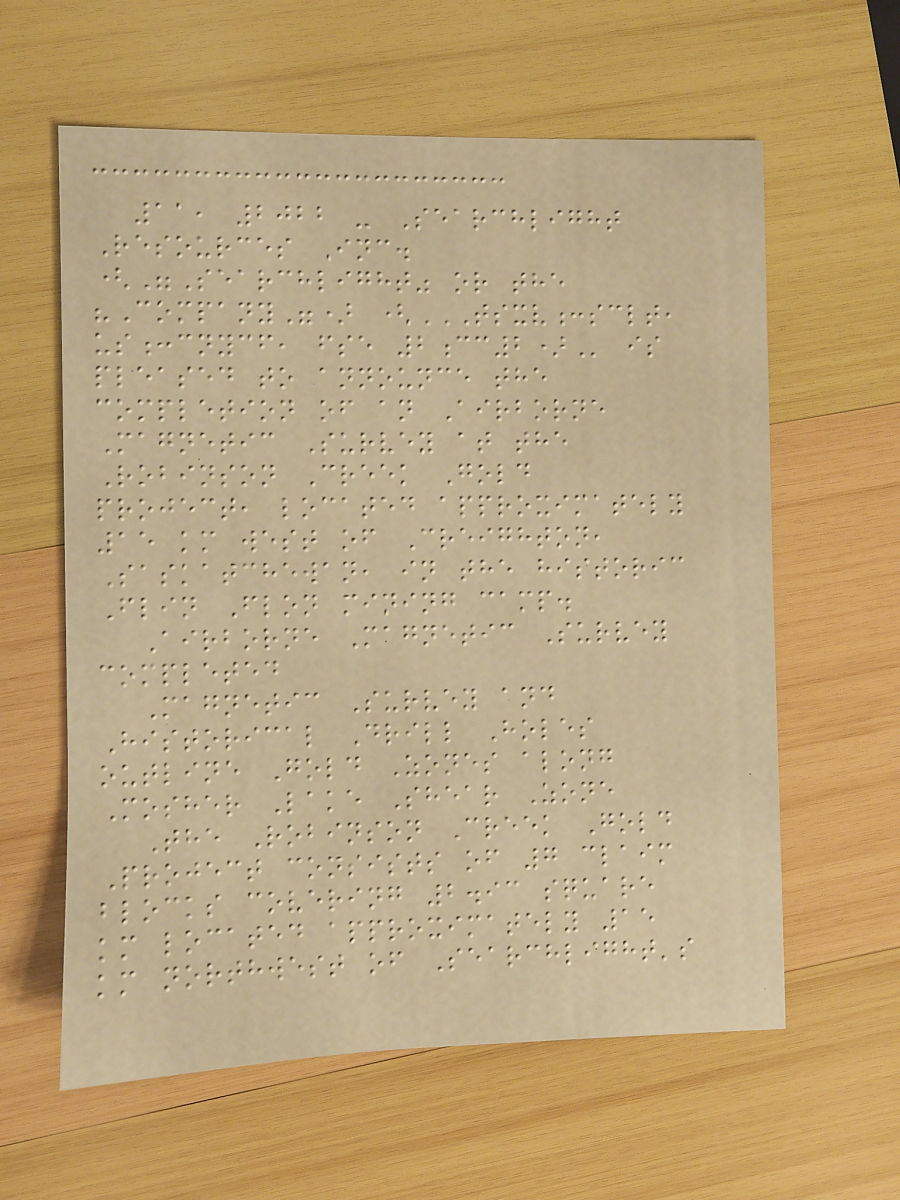11, 2022 - Searchlight
Resources Inc.
("Searchlight" or the
"Company") (TSXV:SCLT,
US:CNYCF, FSE 2CC2) is
pleased to announce the
completion of an Airborne
Magnetic Survey at the
Robinson Creek Gold
project, located approximately
15 km west of Creighton,
Saskatchewan, in the historic
Flin Flon mining camp.
Airborne Magnetic Survey
completed
Magnetic Survey and
Historical Drill Holes
outline Gold Zones along
Mosher Lake Shear Zone
The Robinson Creek Gold
Project consists of 7 claim
blocks covering 2.93 square
km located approximately 15
km northwest of Searchlight's
